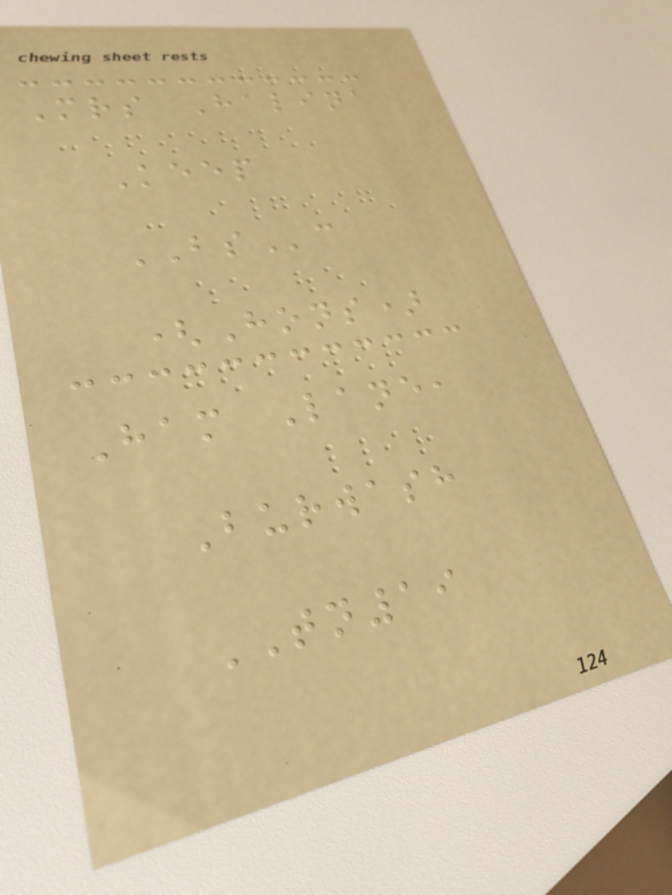Mrs Halina
Keep
BSc
(Hons)
Ham Lane,
Burwash
TN19
